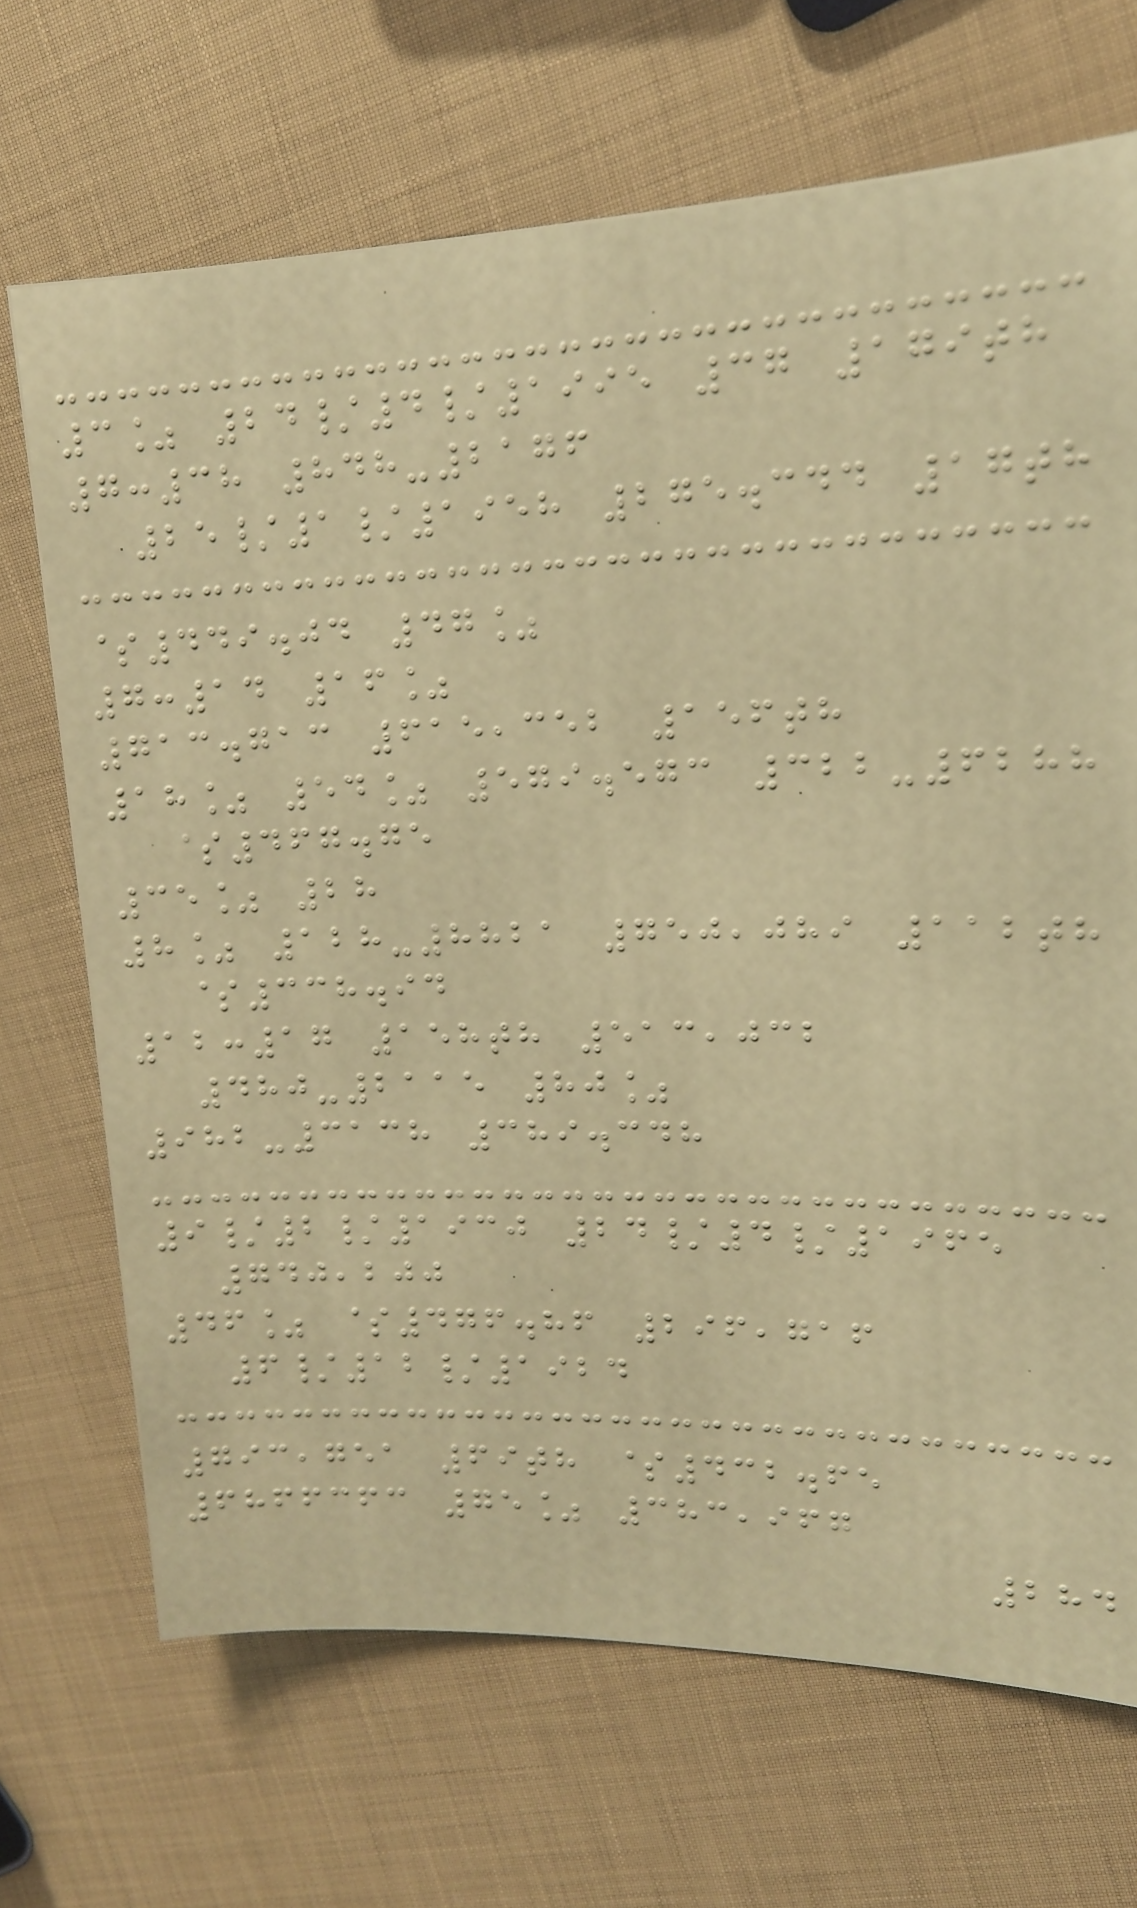3% 24/4/1995 37 179th
7:38 848-2176
25/1/1958 275.344 17th
$449.04 47%
7:14 16%
713.713 615,352 156th
18% 54% 579.573 322-6288
$467.75
35% 28
8% 128-8821 750,089 112th
$338.94
12:17 158th 513,032
480-2115 80%
982-3138 389.348
9/2/1930 24/4/1965
740,200
46% $476.86 296,716
6/12/1924
793,751 69th $432.65
6866363 75% 383,967
284
